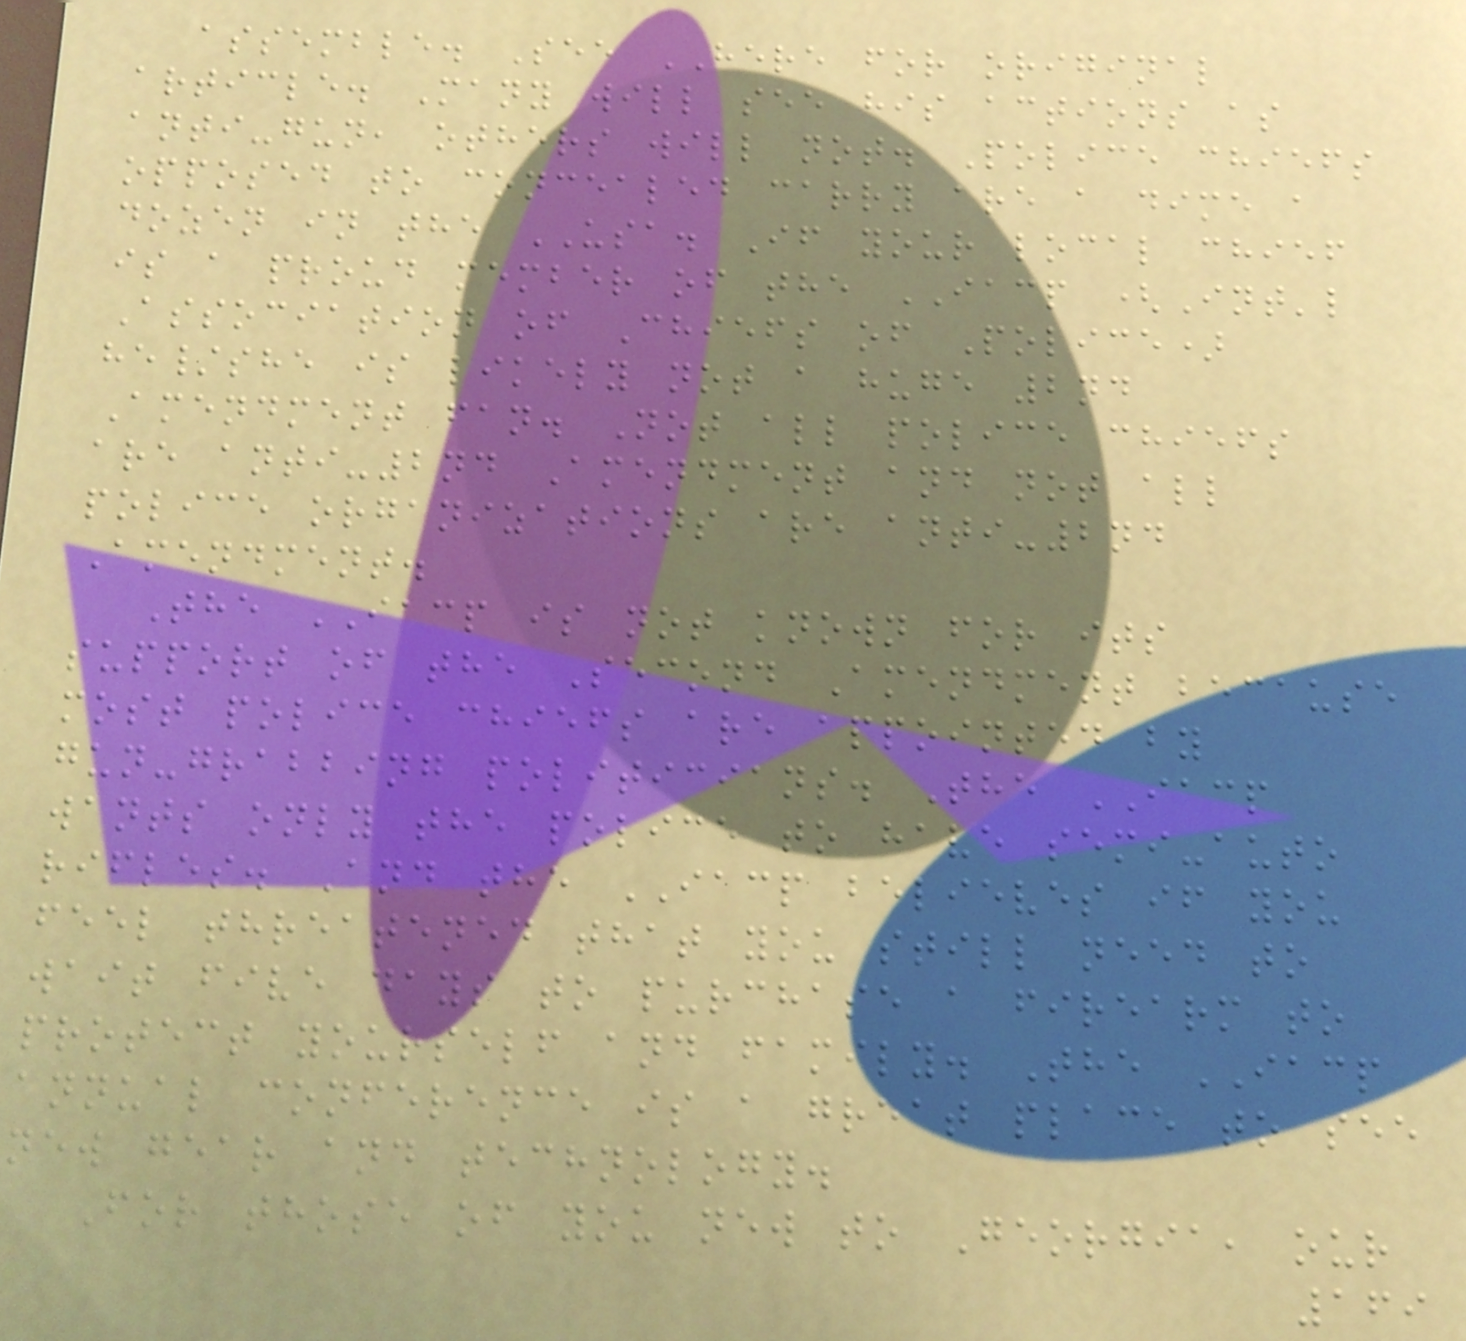assemble. See HERE for original
article. Many will see his actions as
anti-gun, others will not. Police chiefs
opposed to concealed carry are a dime a
dozen in the USA. If your local chief
is a proud member of the IACP (Int'l
Association of Chiefs of Police)
he/she is likely not a huge 2nd
Amendment fan. Not all police chiefs
are anti-2nd Amendment and not all
police organizations are anti-2nd
Amendment.
The IACP is not known for its
support of the Second Amendment because
most police chiefs are appointed by
gun-grabbing politicians. The IACP
wants only the police to have semi-auto
rifles. And the IACP believes if you
feel threatened that you still need to
wait five days to purchase a firearm to
protect yourself and family. The IACP
annual conference is a great place to see
new gear and technology.
For those of you new to Georgia, our
169
